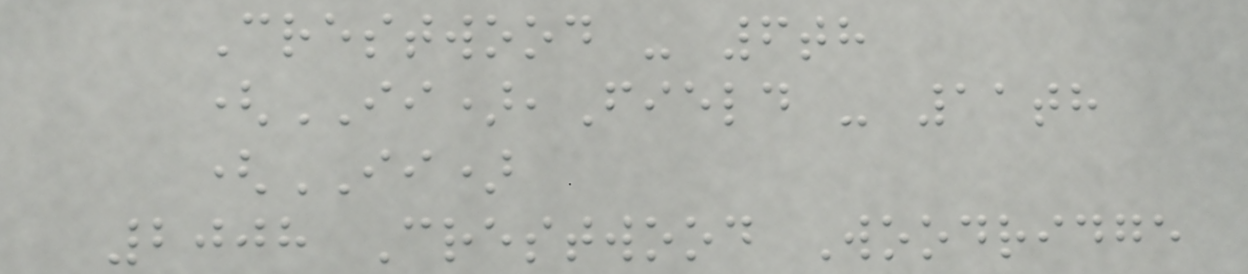Crestwood - 6th
(II),Field - 11th
(II)
2008 Crestwood Woodridge
